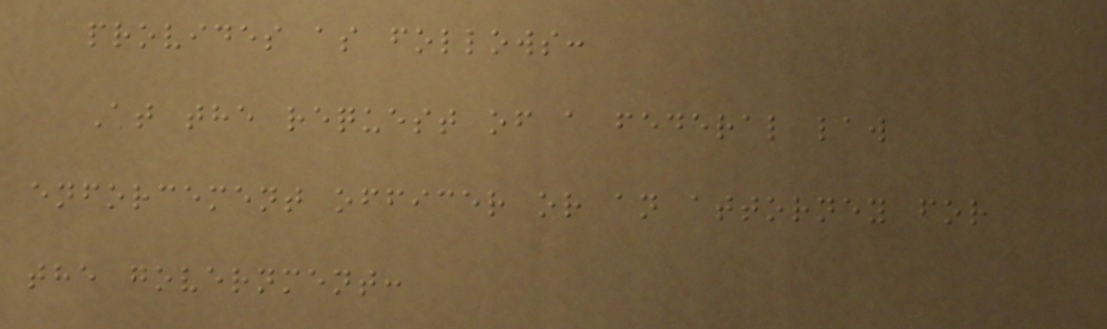provides as follows:
At the request of a federal law
enforcement officer or an attorney for
the government:
